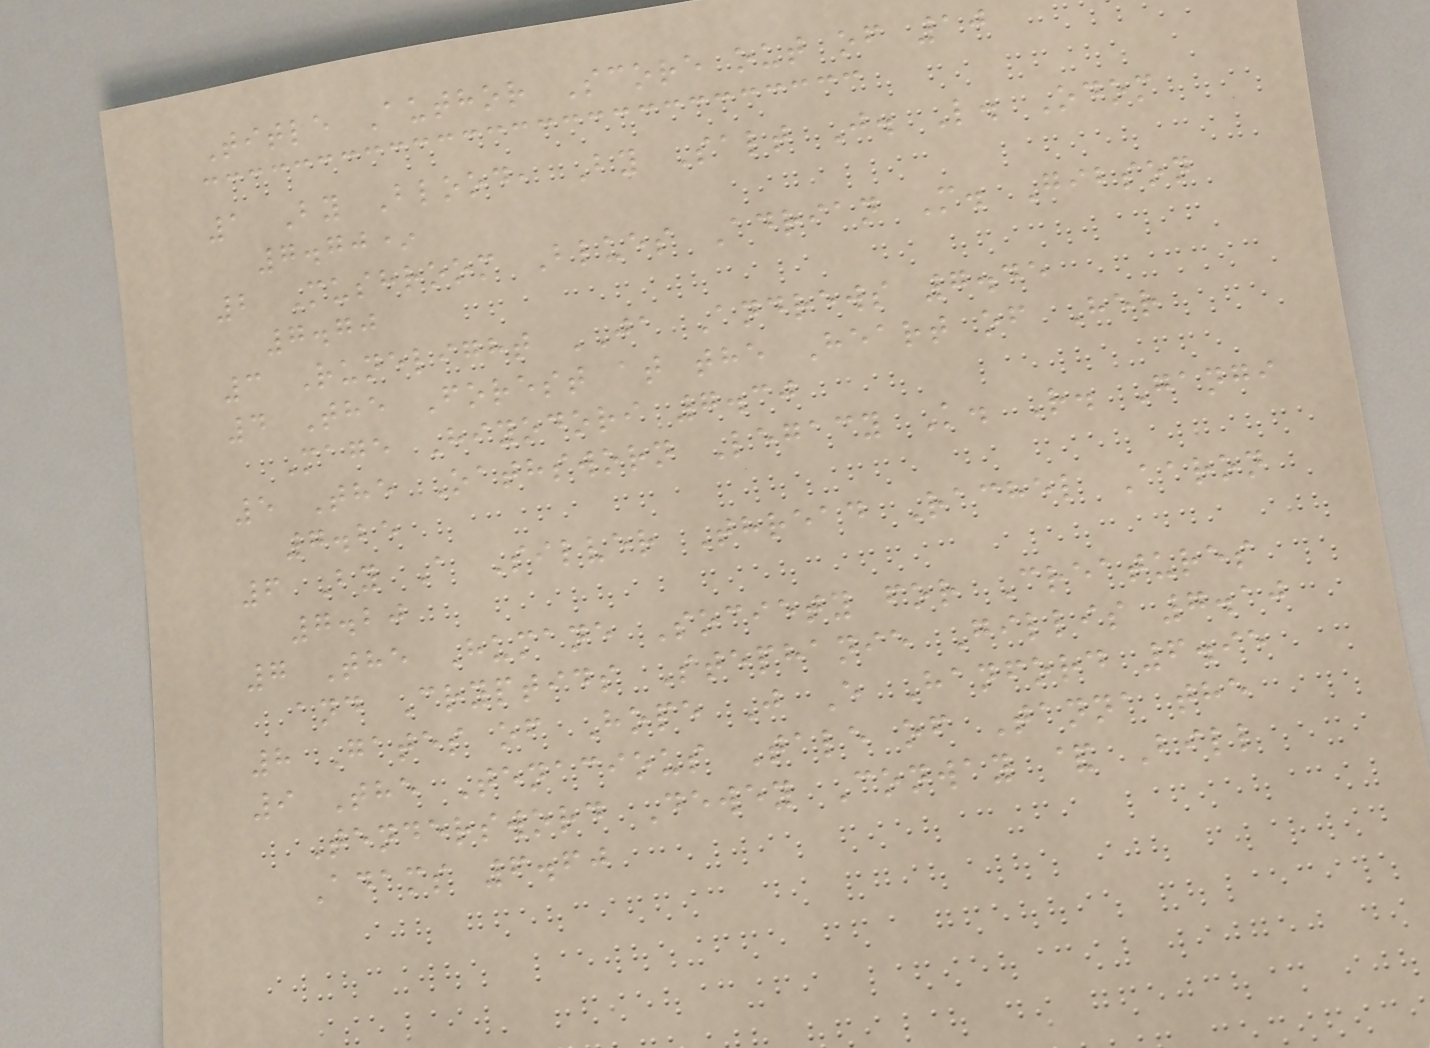Title Author Score out of 10
1 By Blood, By Salt J. L. Odom
7.70*
2 Mushroom Blues Adrian M. Gibson
7.70
3 Runelight JA Andrews 7.45
4 The Forest at the Heart of Her
Mage Hiyodori 7.30
5 The Oathsworn Legacy K. R. Gangi
7.25
6 By A Silver Thread Rachel Aaron
7.20
7 The Humane Society for Creatures
and Cryptids Stephanie Gillis 7.10
8 Gates of Hope J E Hanford 6.95
9 The Tenacious Tale of Tanna the
Tendersword Dewey Conway & Bill
Adams 6.60
